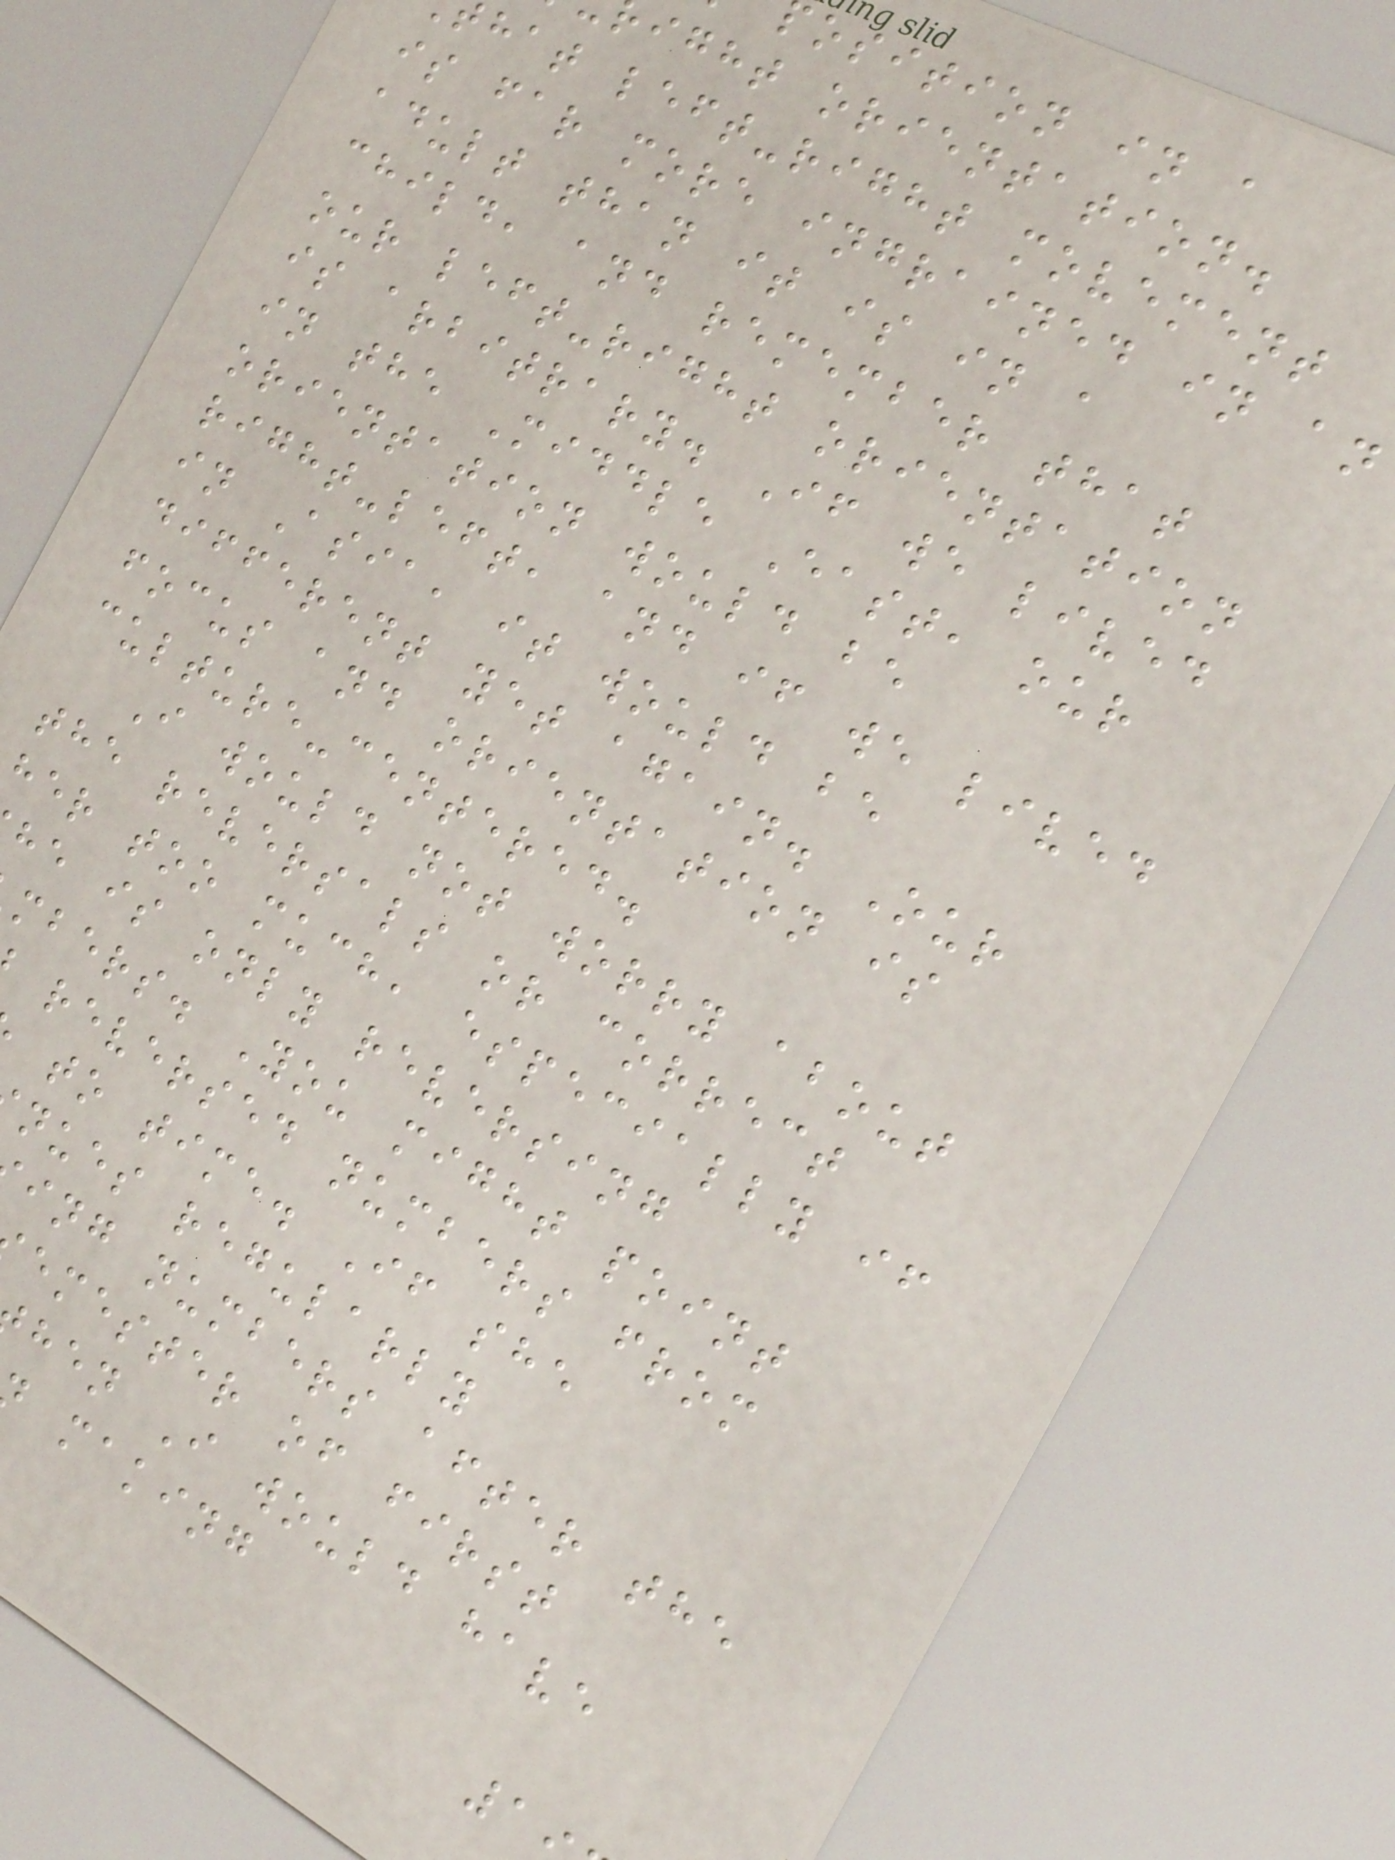osition in a
ight orientation.
hat left-right movement
is far more ingrained in an
adult than it is in a
child, and remember that
our left-right orientation
is arbitrary. If we lived
in the Middle East, our
orientation would be
right-left, and if we lived
in Asia, it would be
different yet again. Our
focus and orientation is
culture-centered.
I would not worry about
the reversals or correct
her too much, especially if
he is only reversing
mbers. You might point
reversed numbers from
to time. If she
nues regularly
ing numbers after the
emester of first
hen I would have
making
